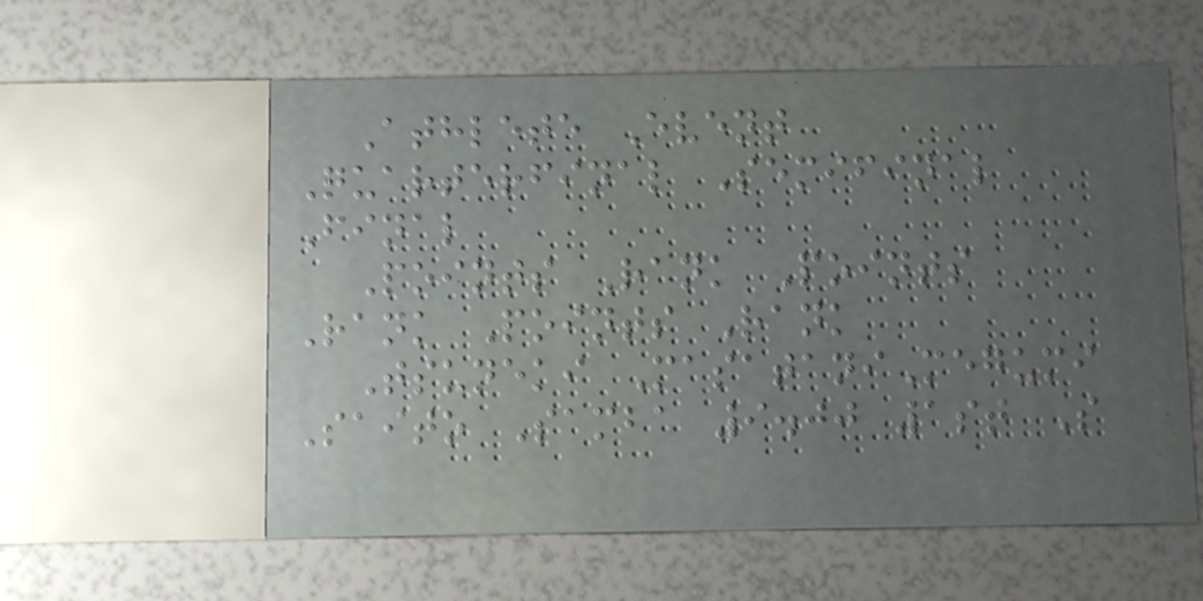Athlete Event
Quarterfinal Semifinal
Final
Points Rank Points
Rank Points Rank
Tsuneki MasataniMegumi
Saito Samba 9.00 1st S
